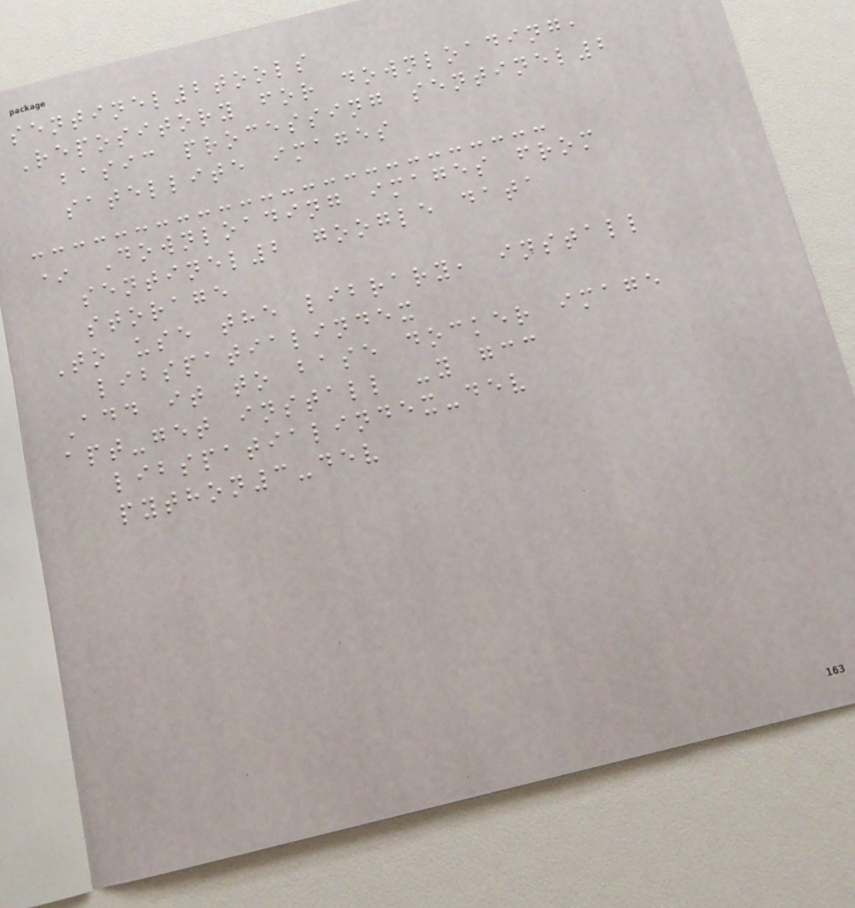sentinel2tools
Repository for downloading,
basic processing sentinel2
satellite images
* Downloading images from
sentinel2 google data
storage
To use the library, install
libspatialindex
Add it to base docker image
apt-get install -y gcc
libspatialindex-dev
python3-dev
